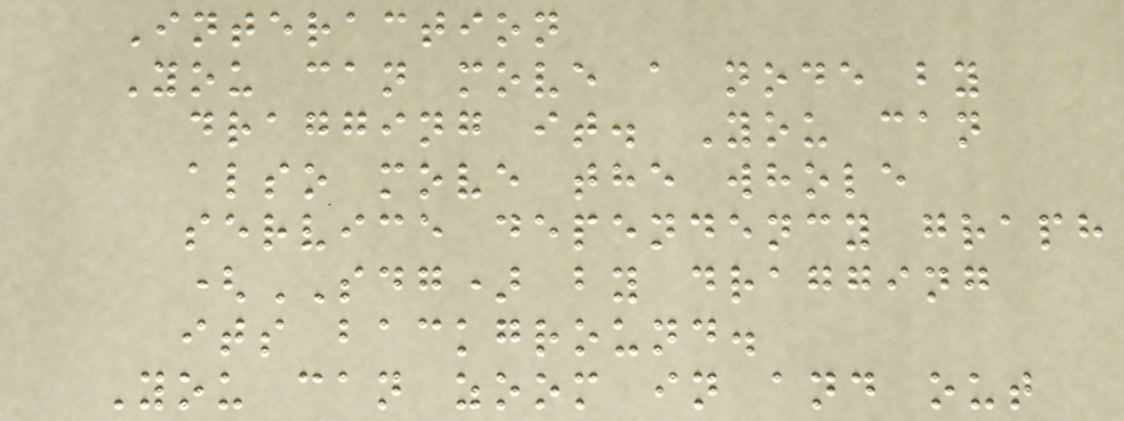Interaction
You can move a node by
dragging it. You can
also move the whole
service dependency graph
(SDG) by dragging
its background.
You can zoom in and out
